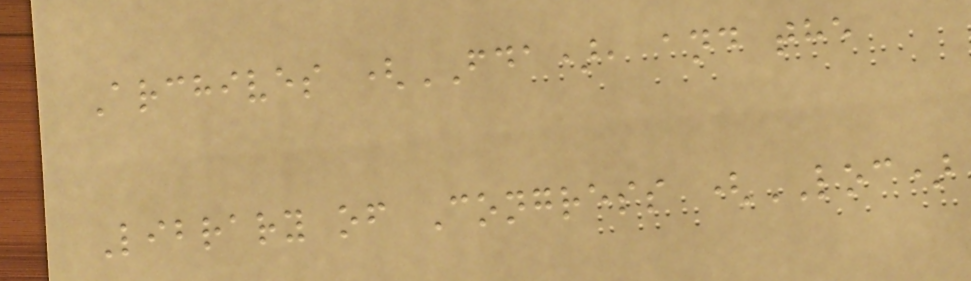Archives (FDA), and the
Library of Congress (LOC)
